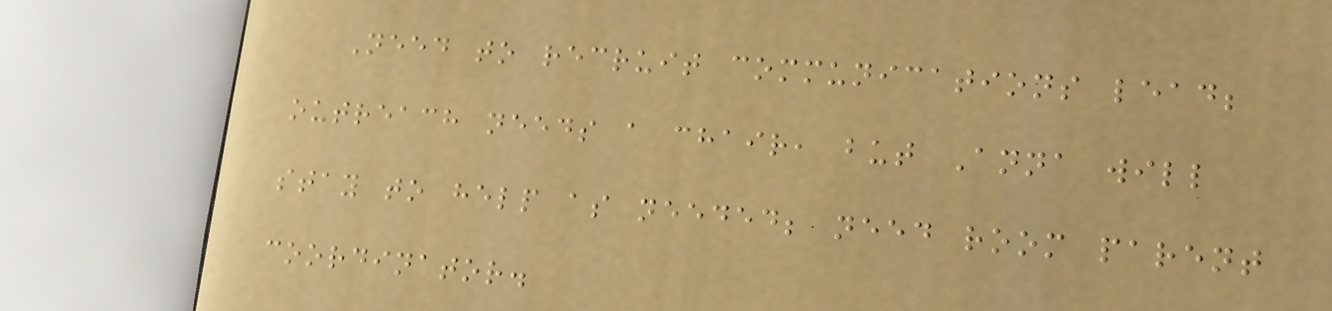Need to recruit communications lead;
outreach needs a chair, but Anna will
stay to help as needed; need room parent
coordinator.
